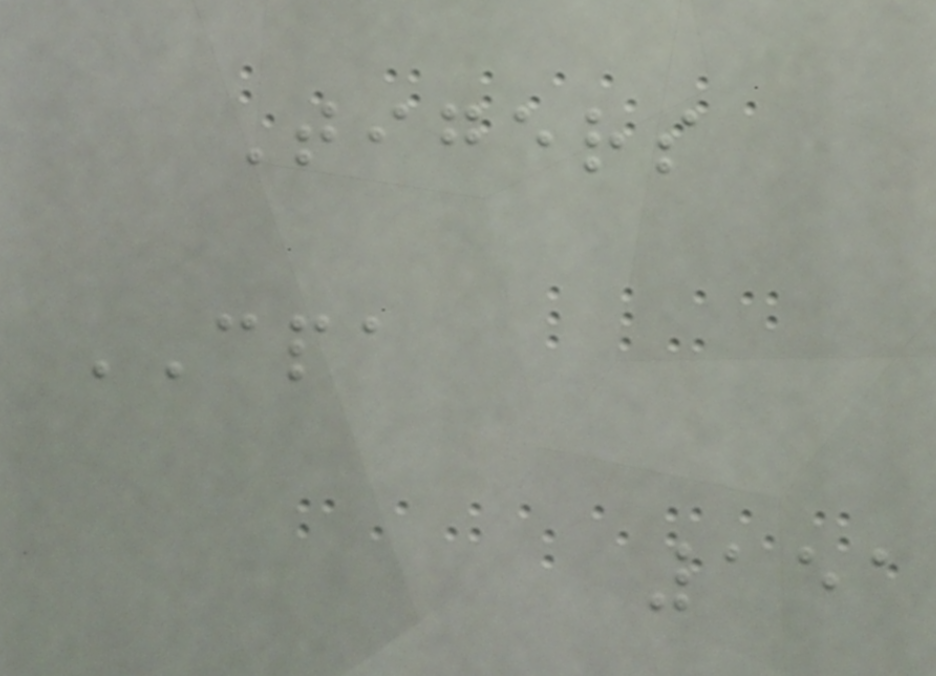Tigers
CPA
151
